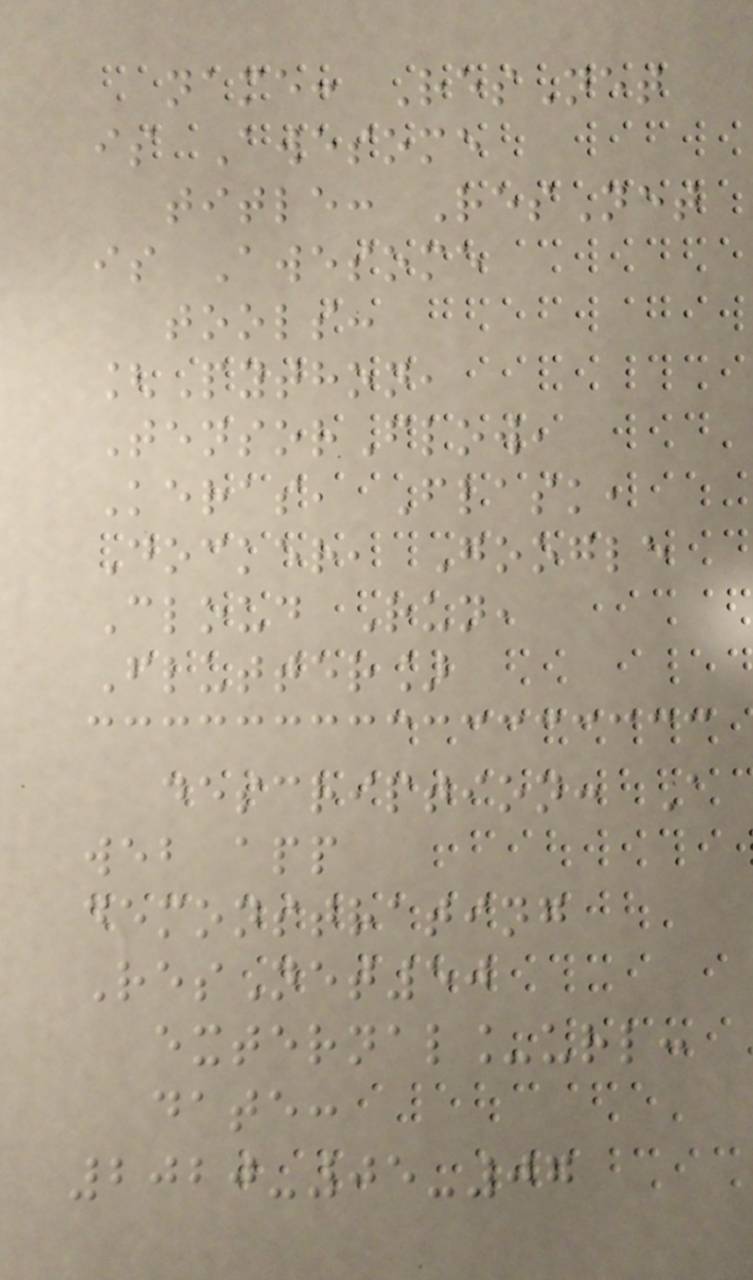name: ResNet
is Awesome
title: ResNet
is Awesome
tools:
[Python,
TensorFlow,
Keras, Flask,
Docker, Google
Cloud Run,
Flutter]
description: A
web app
demonstrating
ResNet50
external_url:
date:
2020-05-07
